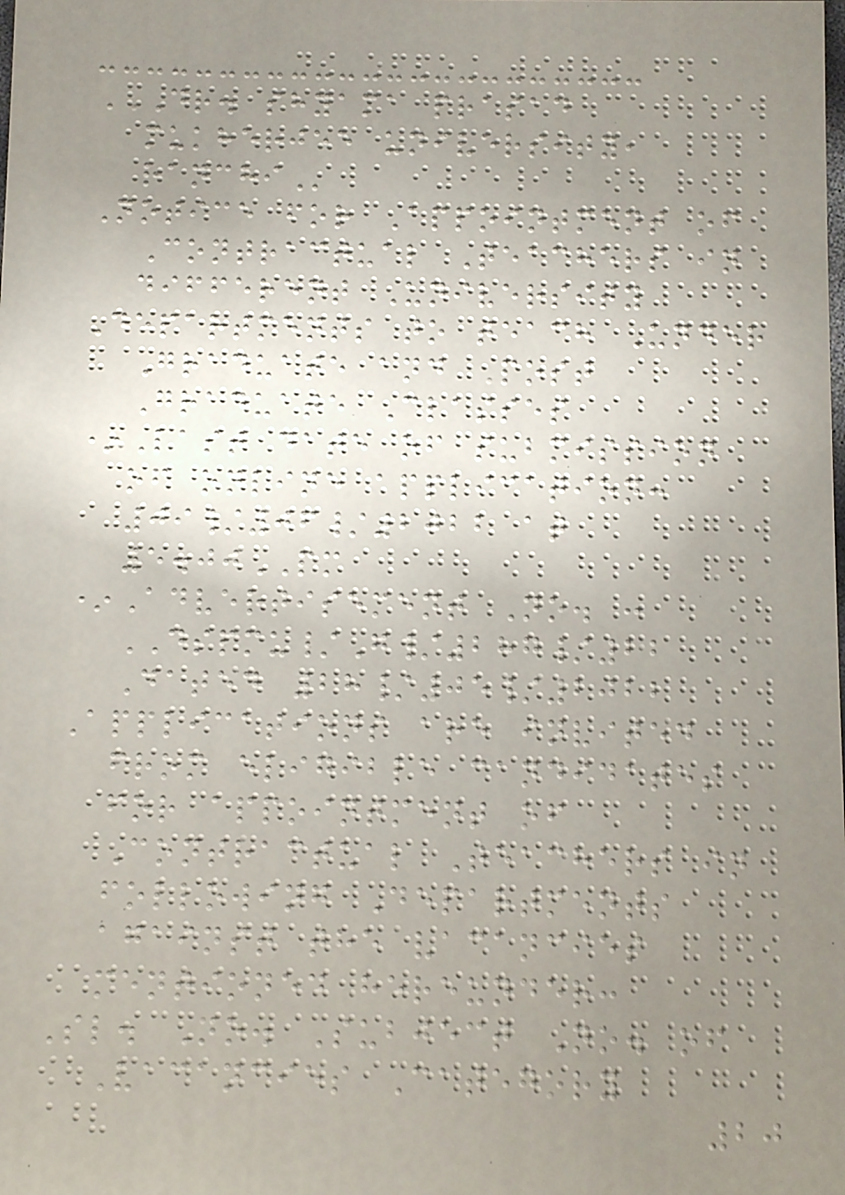DR. SHYAMA PRASAD
MUKHERJEE UNIVERSITY,
RANCHI
Notice for Appointment of
Contractual Teachers in
different University
Departments to teach Under
Graduate and Post
Graduate Classes
*Last date of submission
of online application:
09/06/2022 at
5.00PM
*Advertisement No. :
DSPMU/G/287/22
Dated 28/05/2022
Applications are invited
from eligible candidates
for appointment of
Contractual Teachers in
following Departments
against the vacancies
mentioned hereunder:
Sl. No. Subject No. of
Vacancies Category
20
